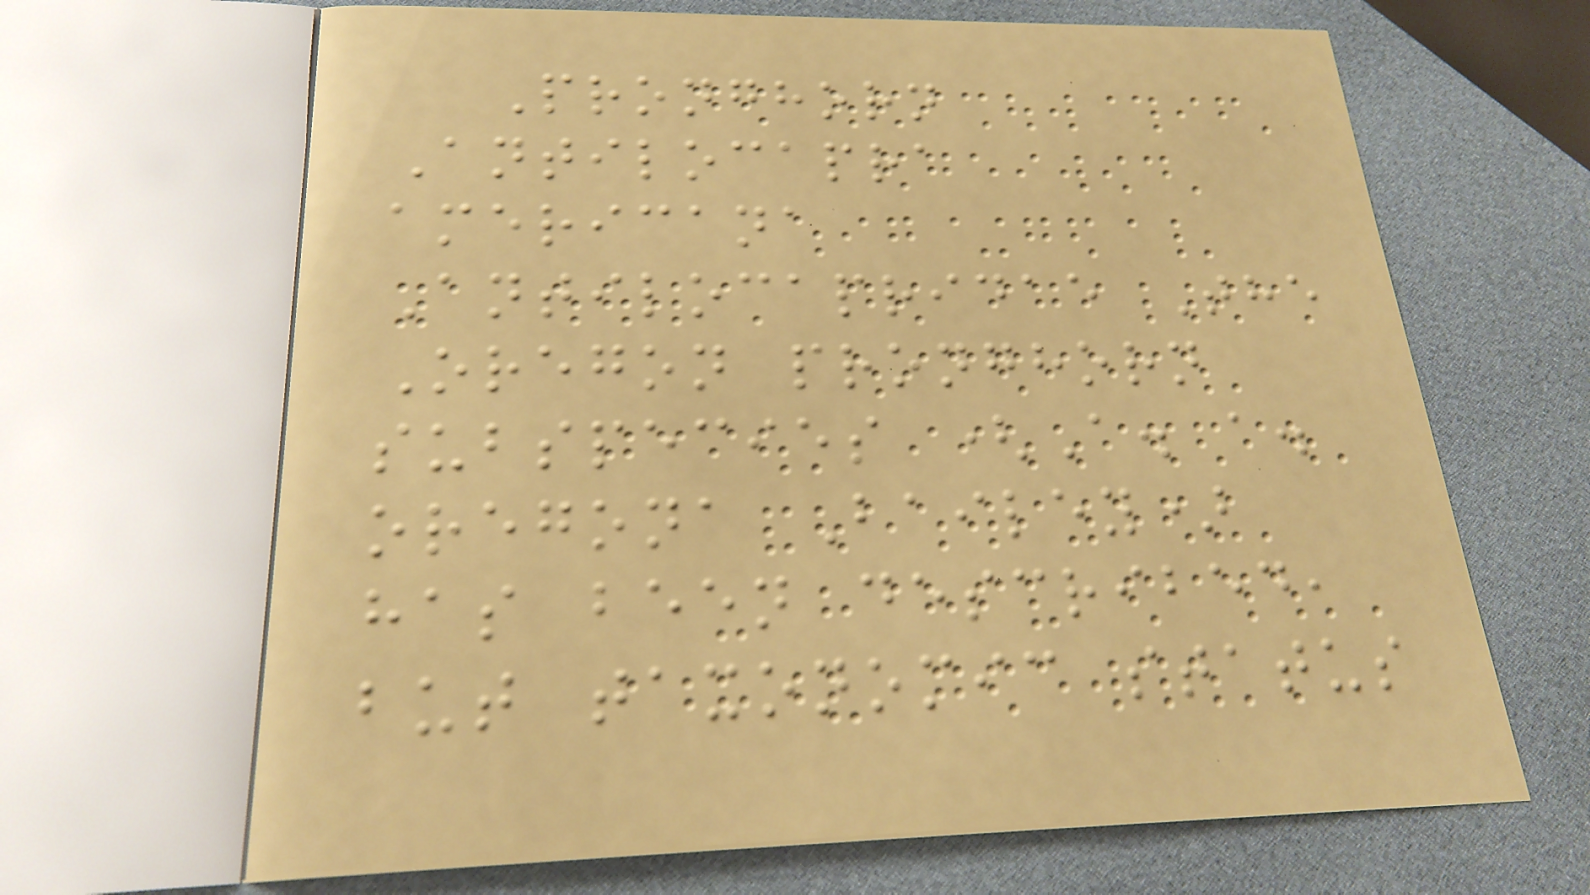Pronghorn
Antilocapra
americana
Antilocapridae The
Oregon pronghorn
subspecies (A. a.
oregona Bailey)
has been described,
but taxonomic status
